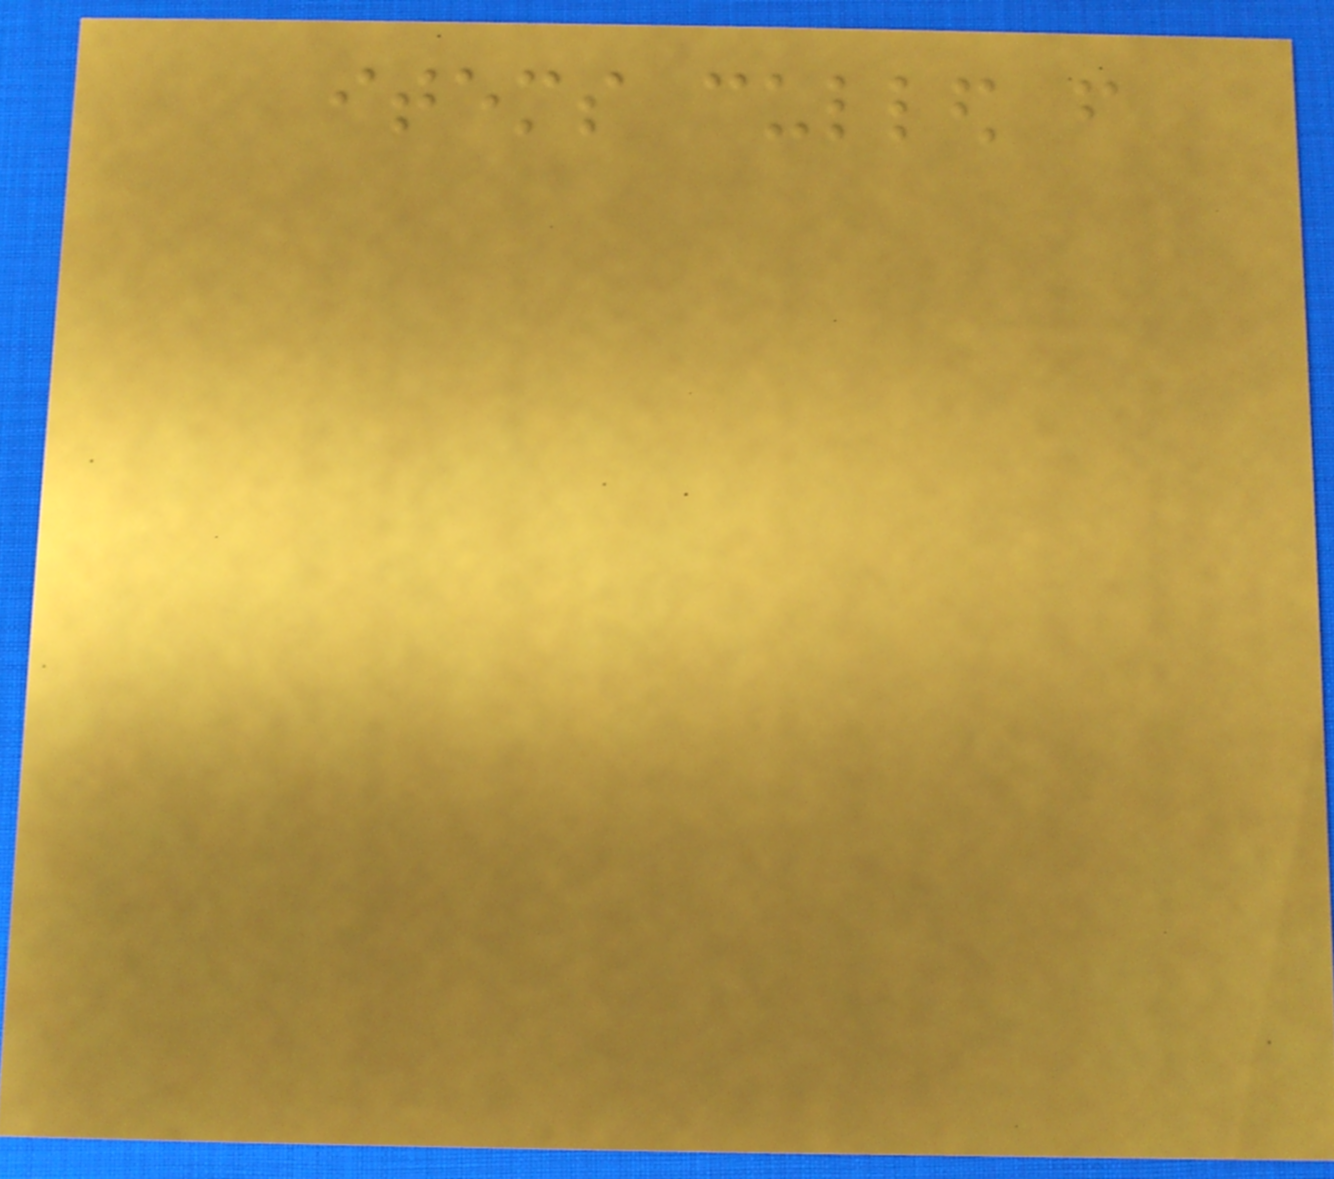items culled from
